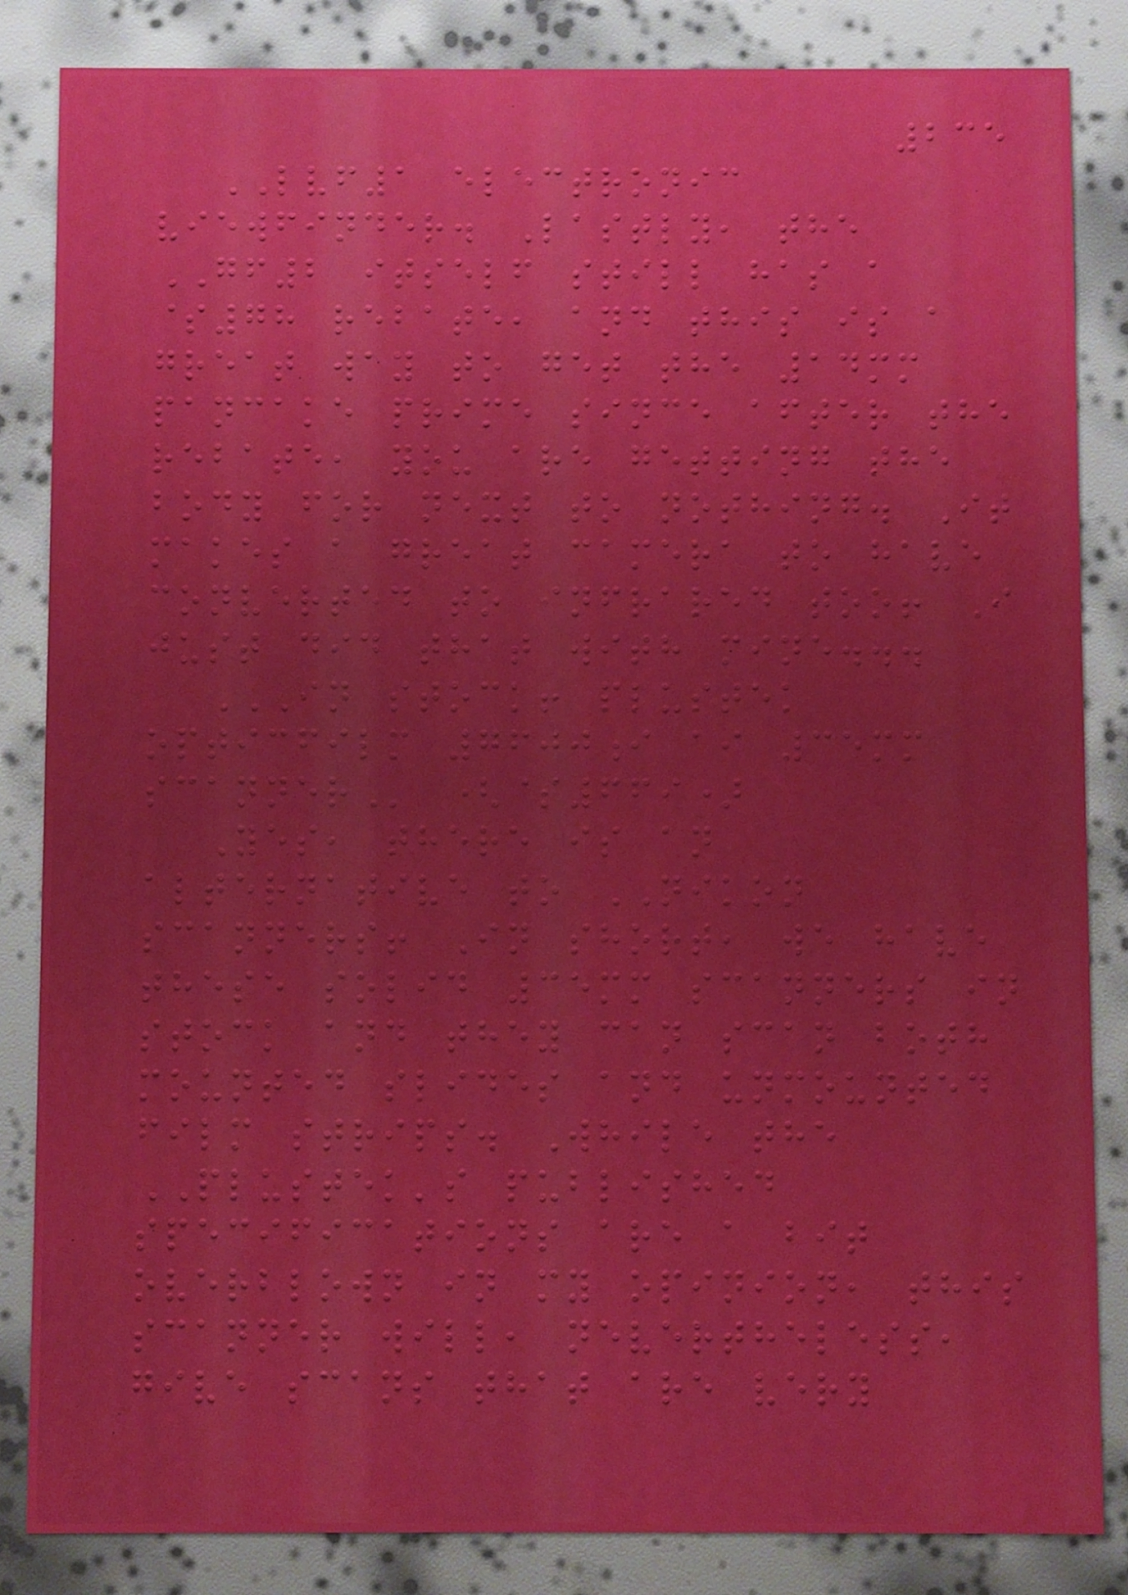235
LVF1 electronic
viewfinder. Lastly, the
GF2 itself still has a
$78 rebate, and this is a
great way to get the 14mm
pancake prime since after the
rebate, you are getting the
body for next to nothing. It
makes a great camera to have
converted to infrared too! I
just did that with mine...
IN STOCK! PLUSTEK
OPTICFILM 7600I AI 35MM
SCANNER ($669)
Yes, there is an
alternative to NIKON
scanners! In short, we have
these solid 35mm scanners in
stock and they can scan both
mounted slides and unmounted
film strips. While the
PLUSTEK's published
specifications are a bit
overblown in my opinion, this
scanner will, nevertheless,
give scans that are very
